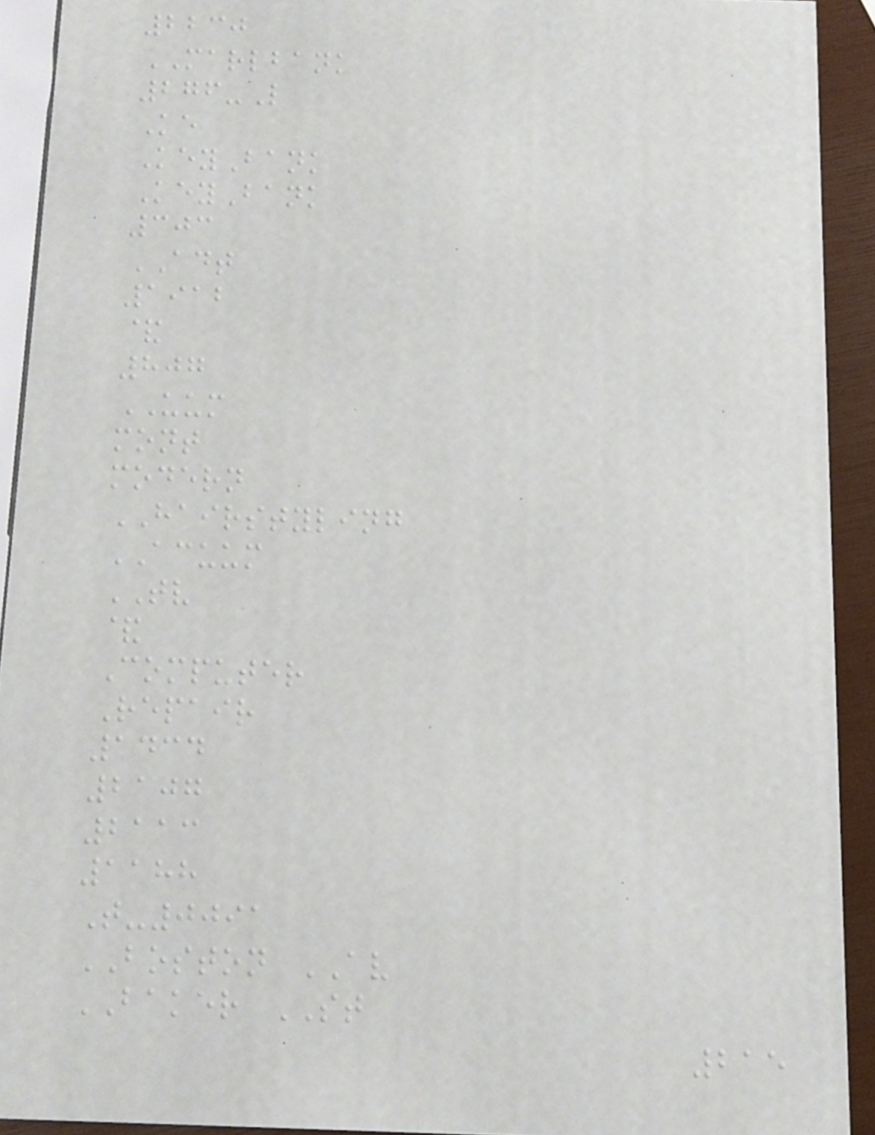2230
MARLBANK
276-L
Ke
KeyBank
KeyBank
303
ADT
1912
&
807
UUM
mont
modern
HAIRSTYLING
ACUUM
TV
&
Computer
Repair
1434
2107
2113
1188
T-0091
BOSTON AV
BAKER ST
215
